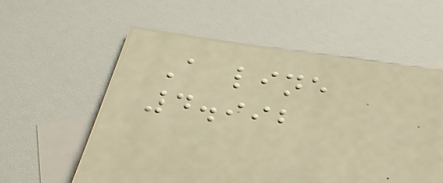A line
4.992
